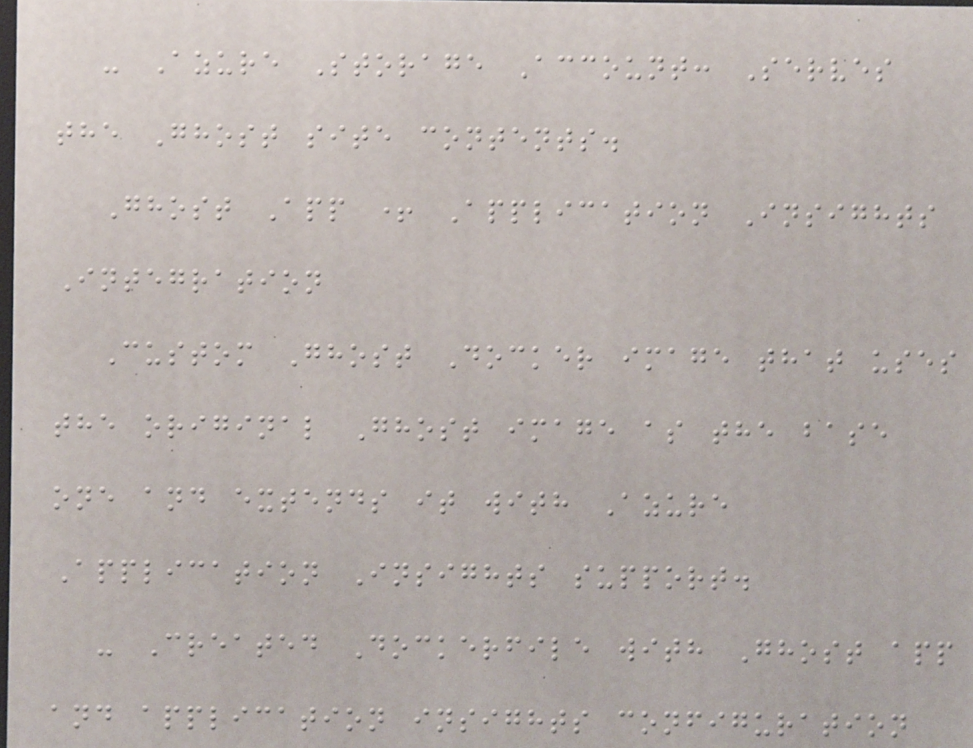- Azure Storage Account: Serves
the Ghost site contents.
Ghost App + Application Insights
Integration
Custom Ghost Docker image that uses
the original Ghost image as the base
one and extends it with Azure
Application Insights support.
- Created Dockerfile with Ghost app
and application insights configuration
